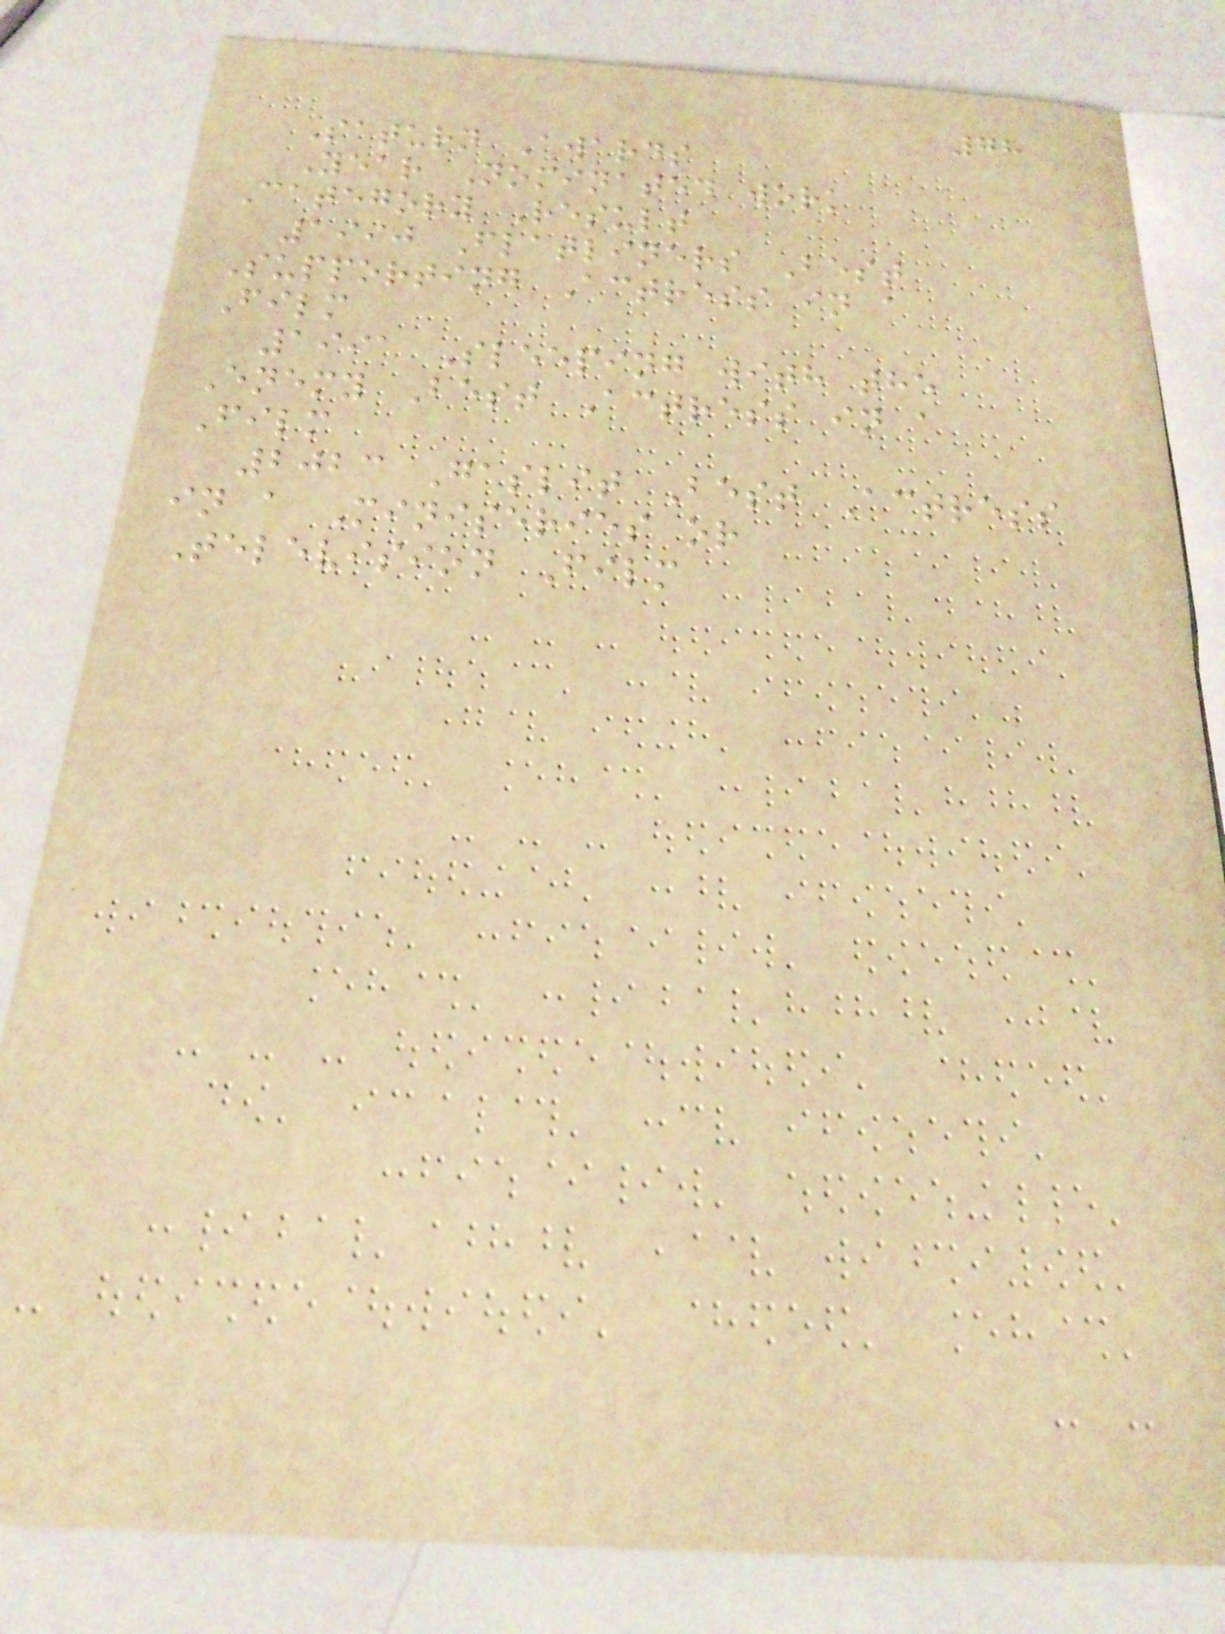78
Saturn Awards
Year Nominated work
Category Result
1990 Flatliners Best
Supporting Actress in a
Film
1991 Sleeping with the
Enemy Best Actress in a
Film
2023 Gaslit Best Actress
in a Miniseries or
Television Film
